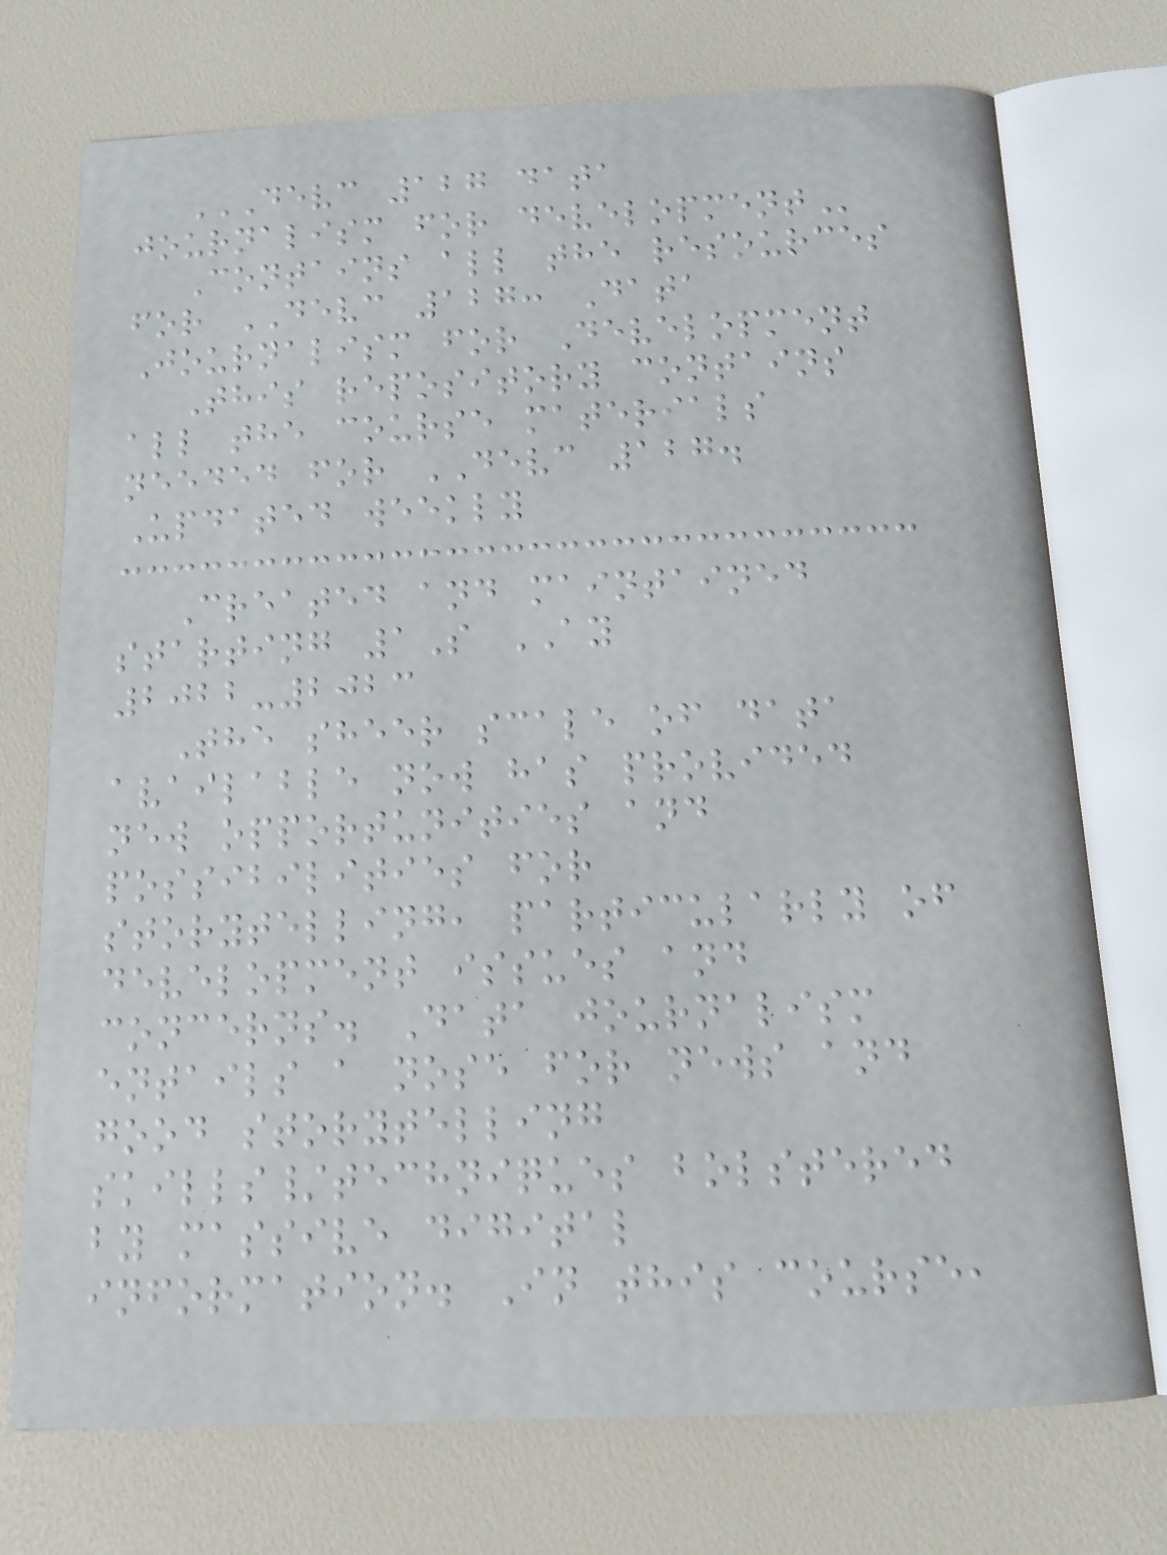DEVC 127 DATA
JOURNALISM FOR DEVELOPMENT
Contains all the resources
for DEVC 127: Data
Journalism for Development
This repository contains
all the course materials
needed for DEVC 127.
Updated weekly
Created and maintained
starting 1S AY
2022-2023
The sheer scale of data
available now has provided
new opportunities and
possibilities for
storytelling, particularly of
development issues and
concerns. Data journalism
entails a nose for news and
good storytelling
skills/techniques bolstered
by massive digital
information. In this course,
